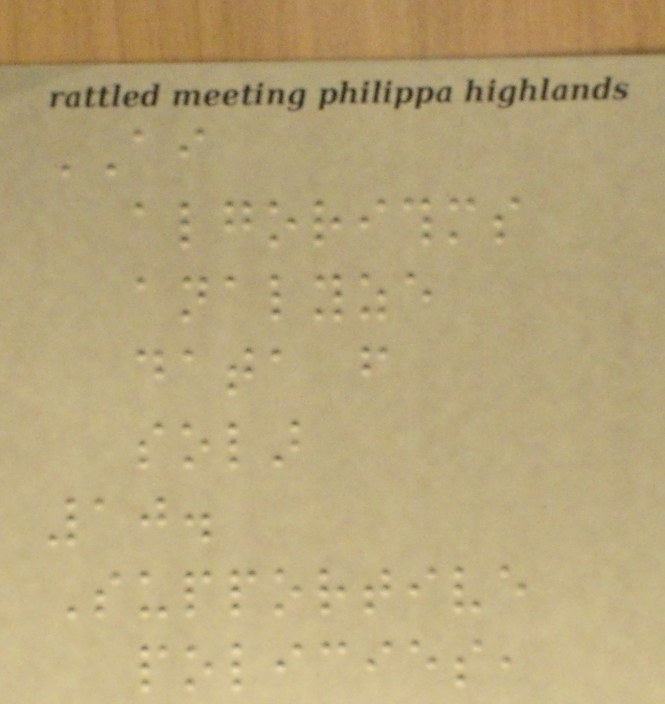AI
algorithms
analyze
data from
solar
10.
Supportive
policies,
